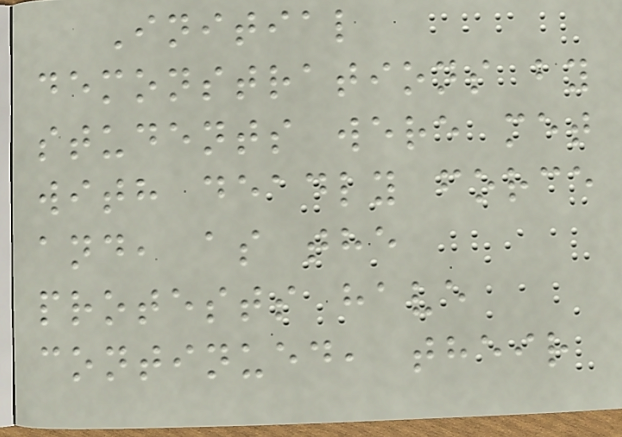Initial
demonstrations by
students were met
with deadly force
and, as the
protests have
continued, their
